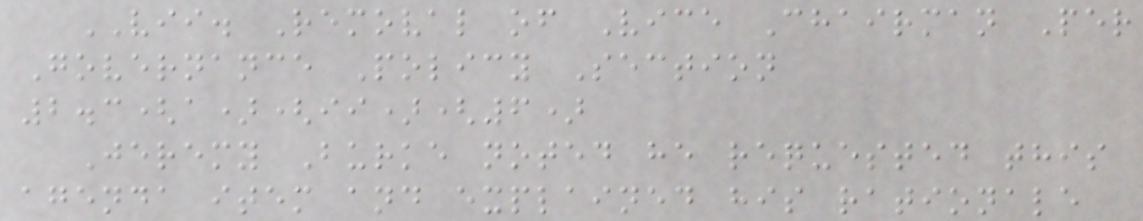VII. Removal of Vice Chairman Per
Governance Policy Section
2.3(a)(ii)(6)
Jeremy Burke noted he requested this
agenda item and explained his rationale
